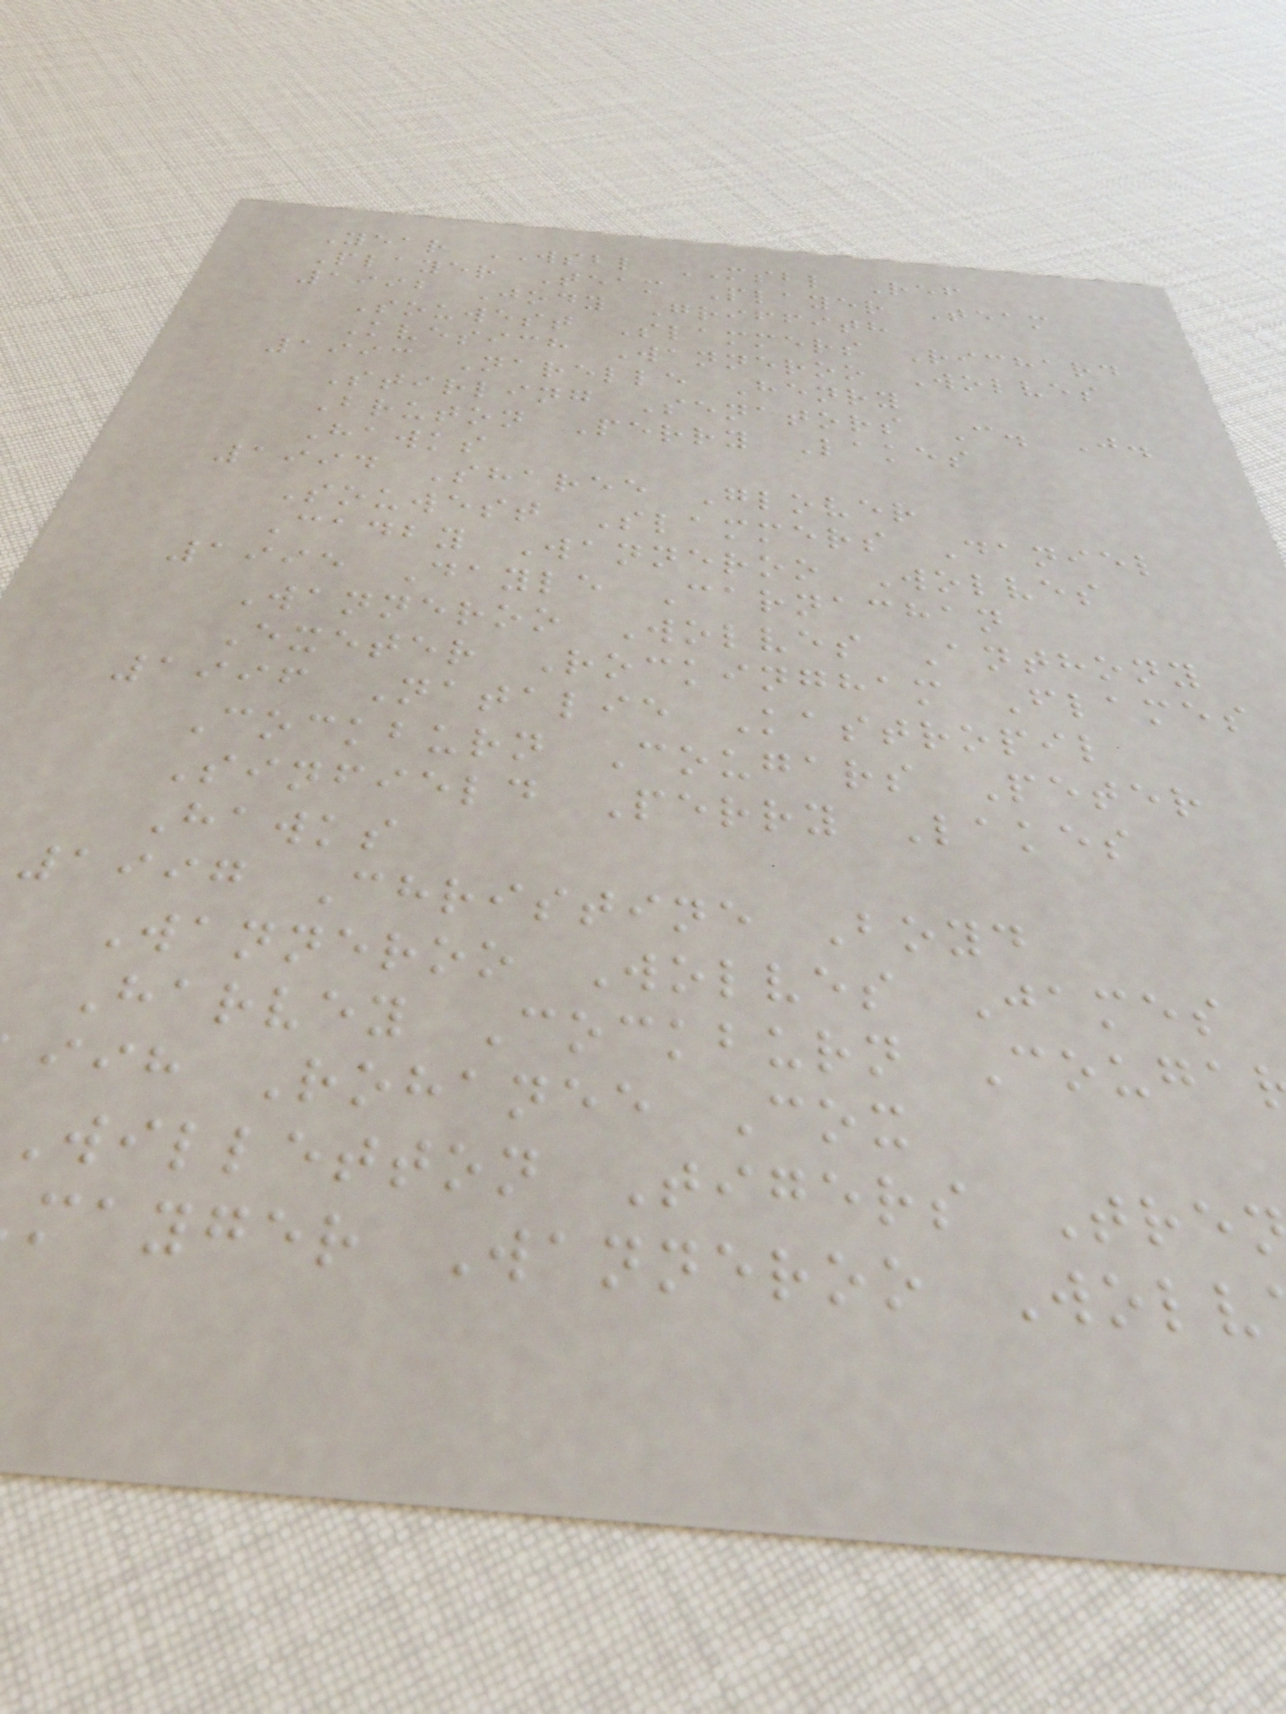Year WSBL MSBL Ref
Player Team Player Team
1992 Jody Griffith
Souwest Slammers Richard
Kvesich Wanneroo Wolves
1993 Narelle Henry
Stirling Senators C. J.
Bruton Perry Lakes
Hawks
1994 Sharee Glover
Souwest Slammers Daniel
Cadby Wanneroo Wolves
1995 Dayle Carnachan
Wanneroo Wolves Anthony
Exeter Rockingham Flames
1996 Natalie Kastropil
Cockburn Cougars Peter
Sinfield Perry Lakes
Hawks
1997 Christine Boyd
Wanneroo Wolves James
Harvey Cockburn Couga
iih Rohanee Cox
Willetton Tigers Tre
mayger Wanneroo Wolv
